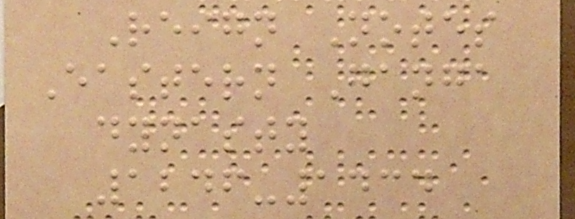Reign Notes
Eastern Ganga
dynasty
1246-1434
